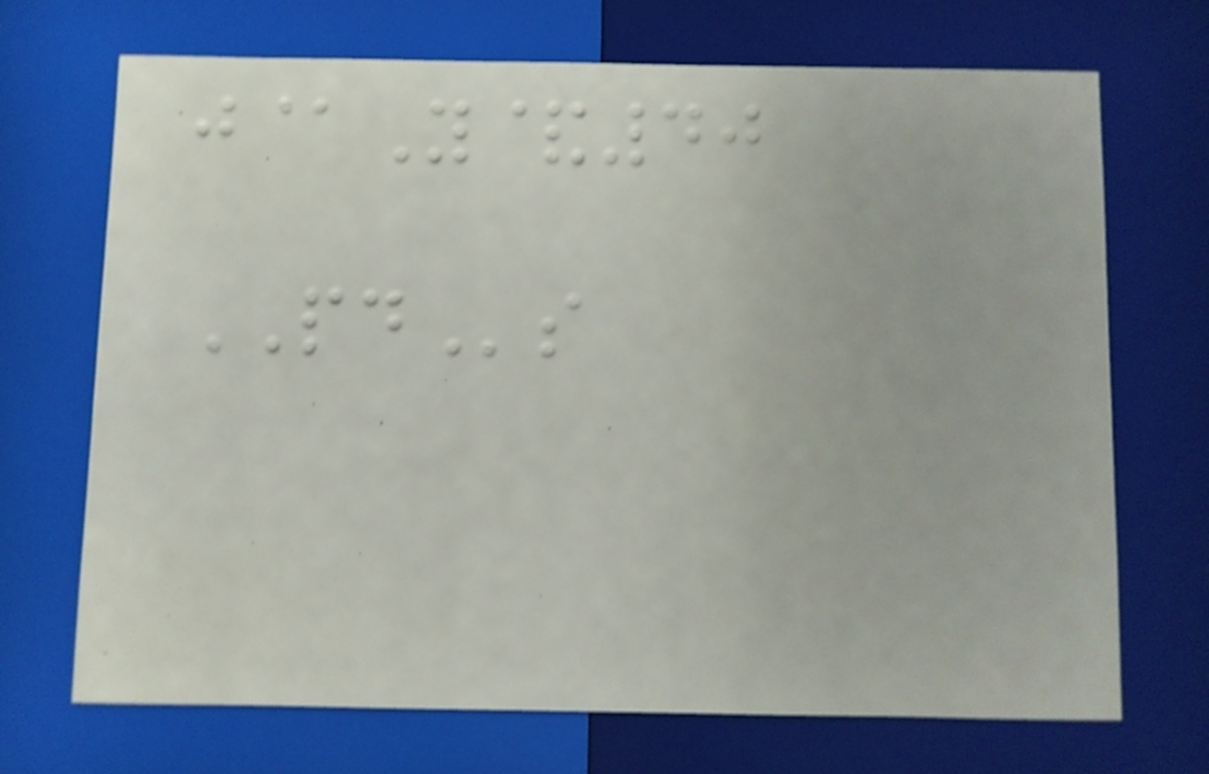j@Y&40
PDs
